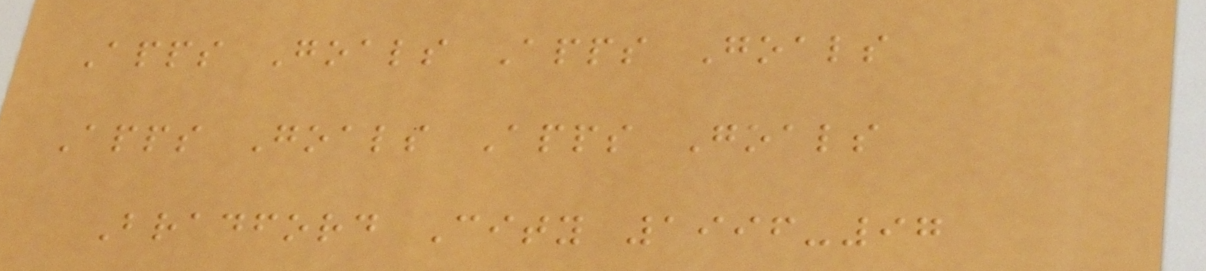Apps Goals Apps Goals
Apps Goals Apps Goals
Bradford City 1996-97
